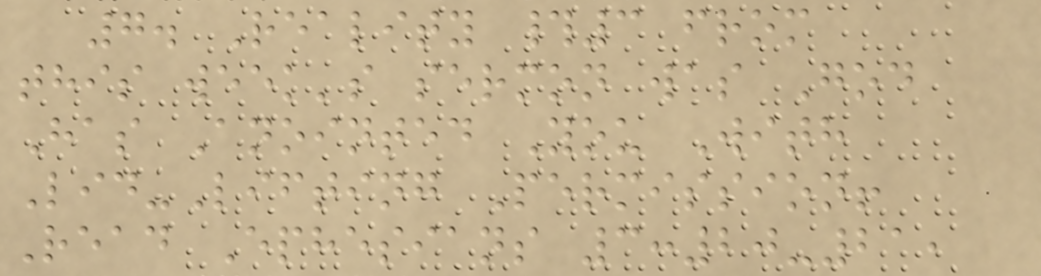7. Reality #3 from
this week's sermon was God
Has Anointed You With
Lid-Lifting Permission!
Read Ephesians 3:20-21,
